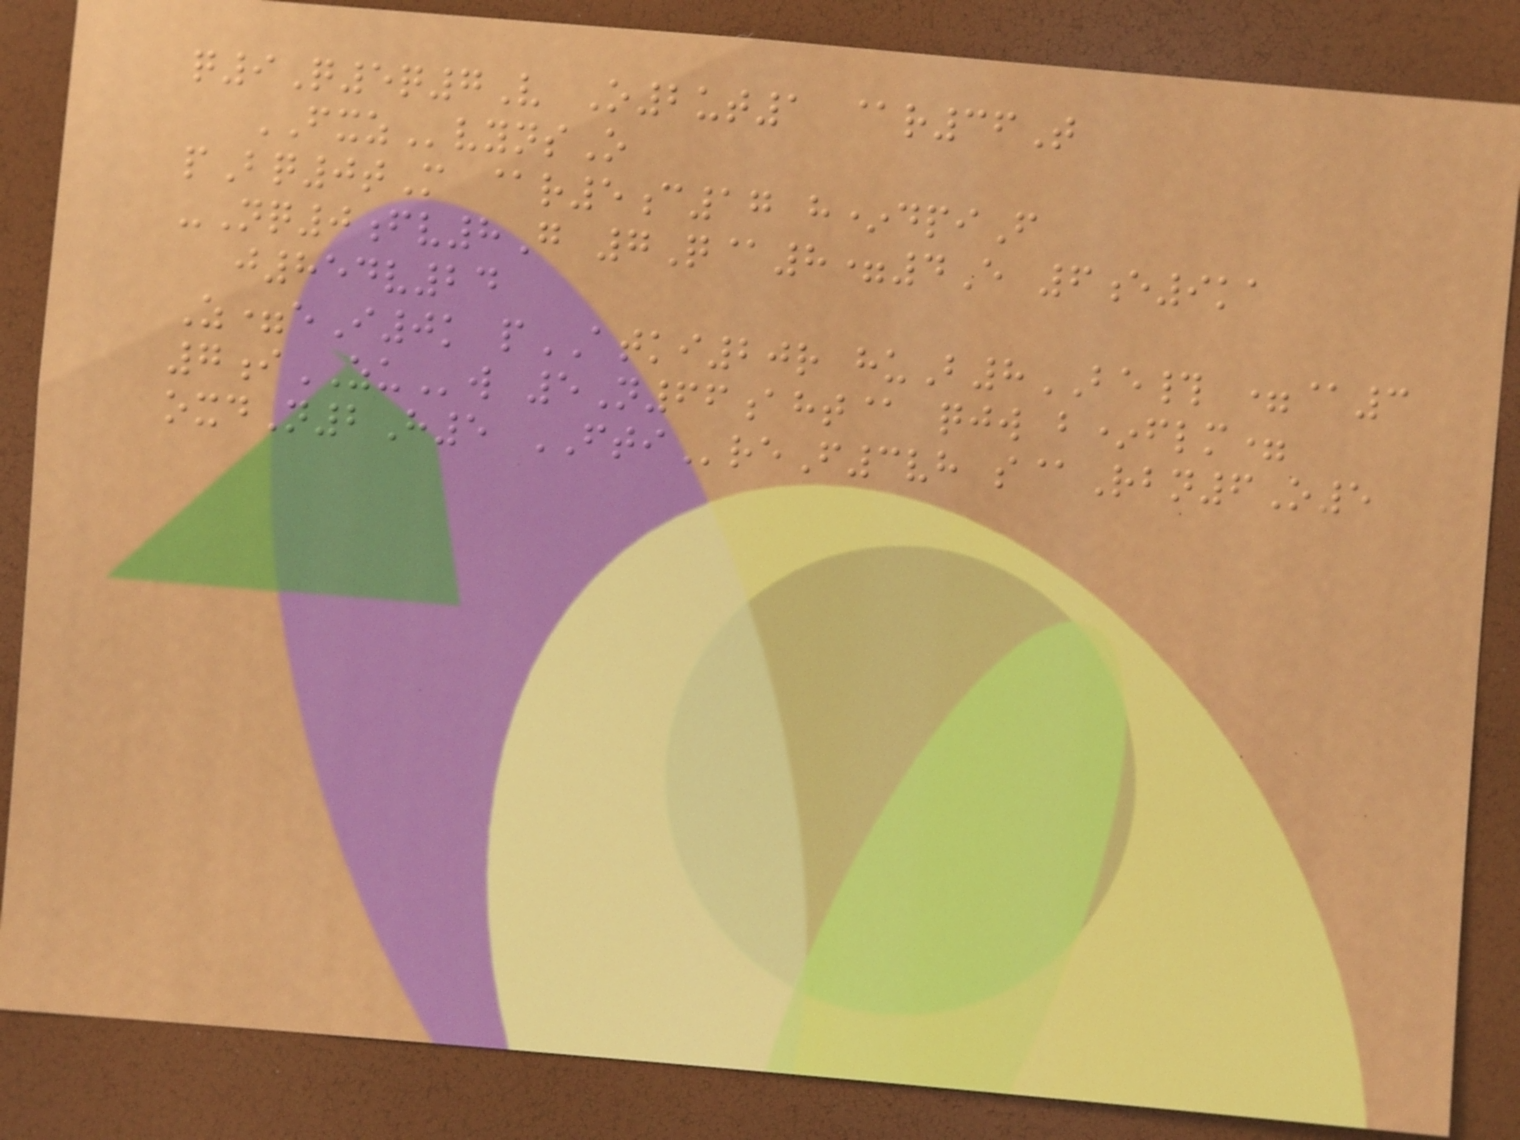q9Q5q7V O2ut1 @r36T
FXZvynsO
pBq0tM @r5c17 h*dpiF
-Nq0fv8G 7Q@8=4E 6e9ka
j854v24
Z=eI0k pATKI20r huB8BE# =@3
7iZUw 5N66aht@ qjw b*flm=
oxdN2H5 FTIreF3vh s@Rbn6O5
